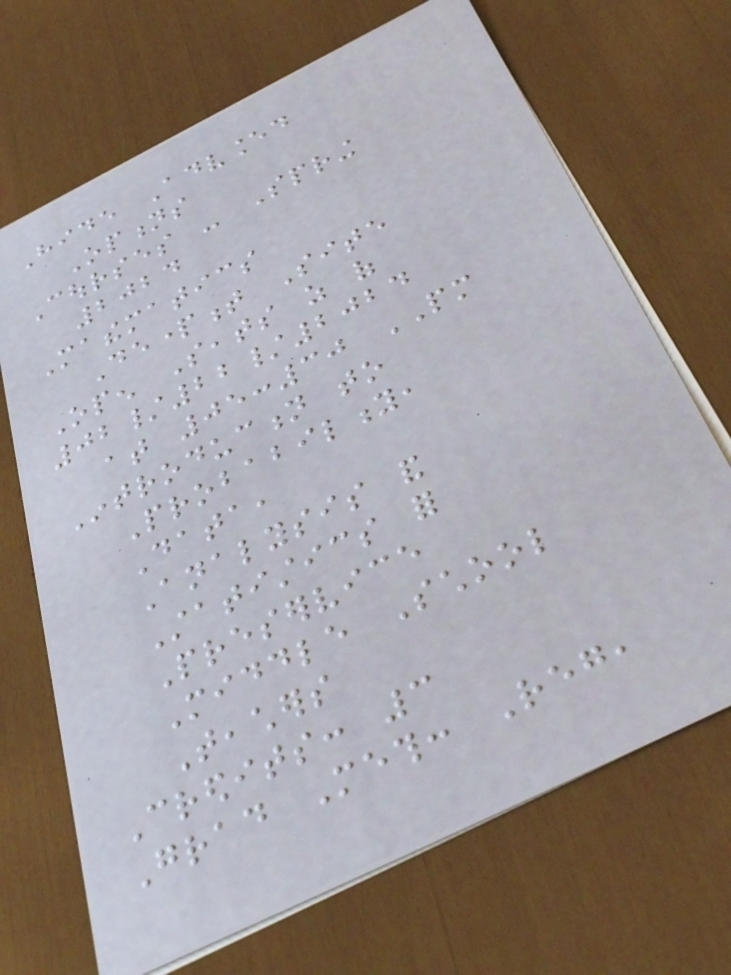Hide Advanced
Options
Courses - Spring
2024
Mathematics
Department Site
Open Seats as of
02/22/2024
at 05:30 PM
Introduction to
Probability,
Data,
Analysis and
Statistics for
Preservice
Middle School
Teachers
Credits: 3
Grad Meth: Reg,
